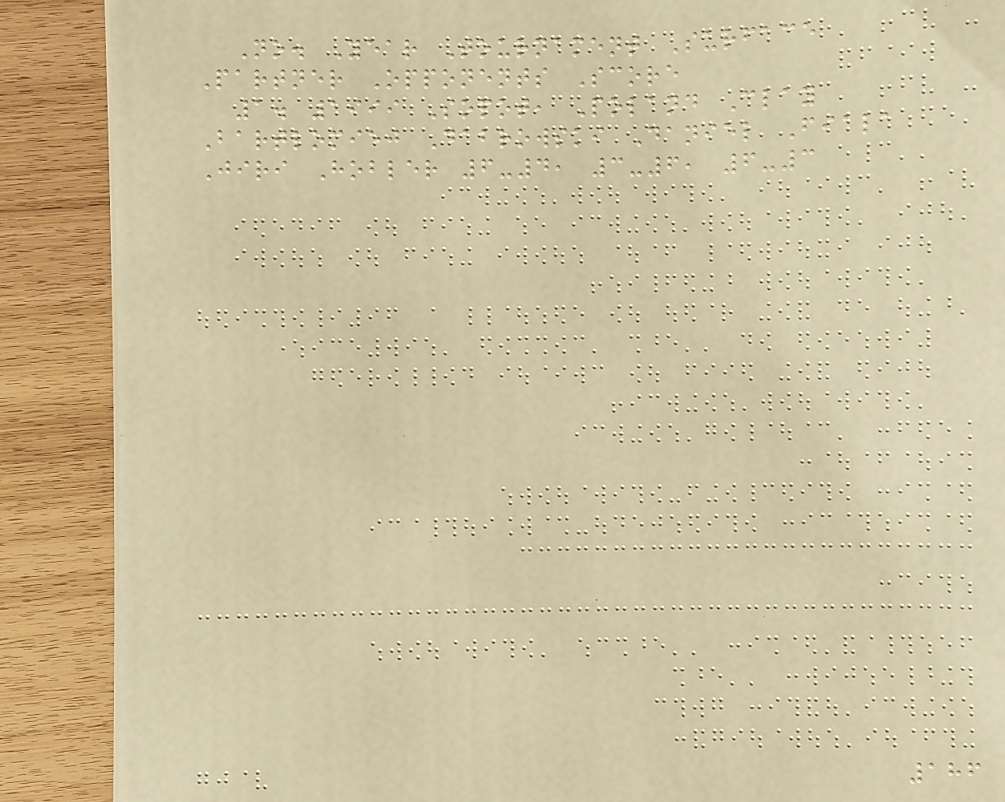No. Year Tournament Surface
Partner Opponents Score
1. 1999 Sopot, Poland Clay
Bartlomiej Dabrowski Daniel Fiala
Jiri Hobler 6-4, 3-6, 6-3
186
